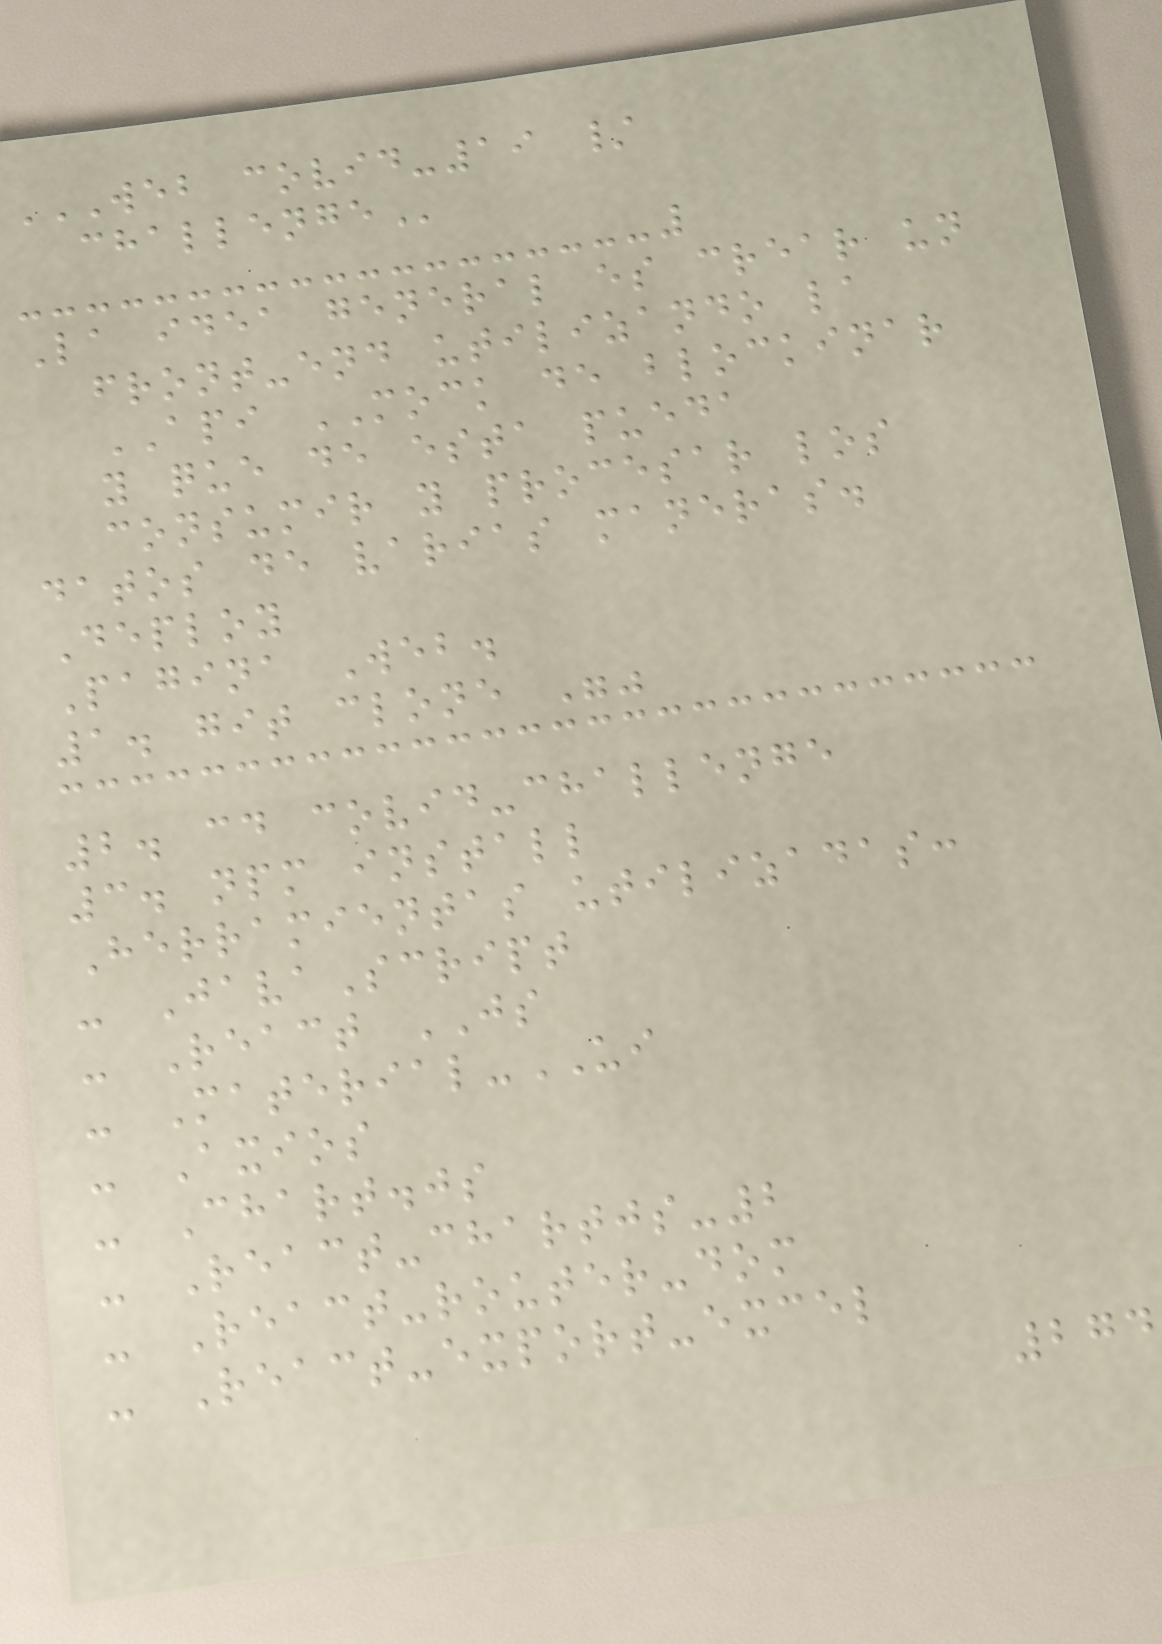WEB COVID-19 /
CHALLENGE
La idea general es crear un
front-end utilizando la
API MOCK de blockinar
y que de esta pueda
consumir y procesar los
datos de varias maneras.
Deploy
Pagina Web.
1. git clone ""
2. cd covid-challenge
3. npm install
Herramientas utilizadas:
- JavaScript
- React JS
- Material-UI
- Axios
- Chart.js
- React-chartjs-2
- React-router-dom
- React-export-excel
274
